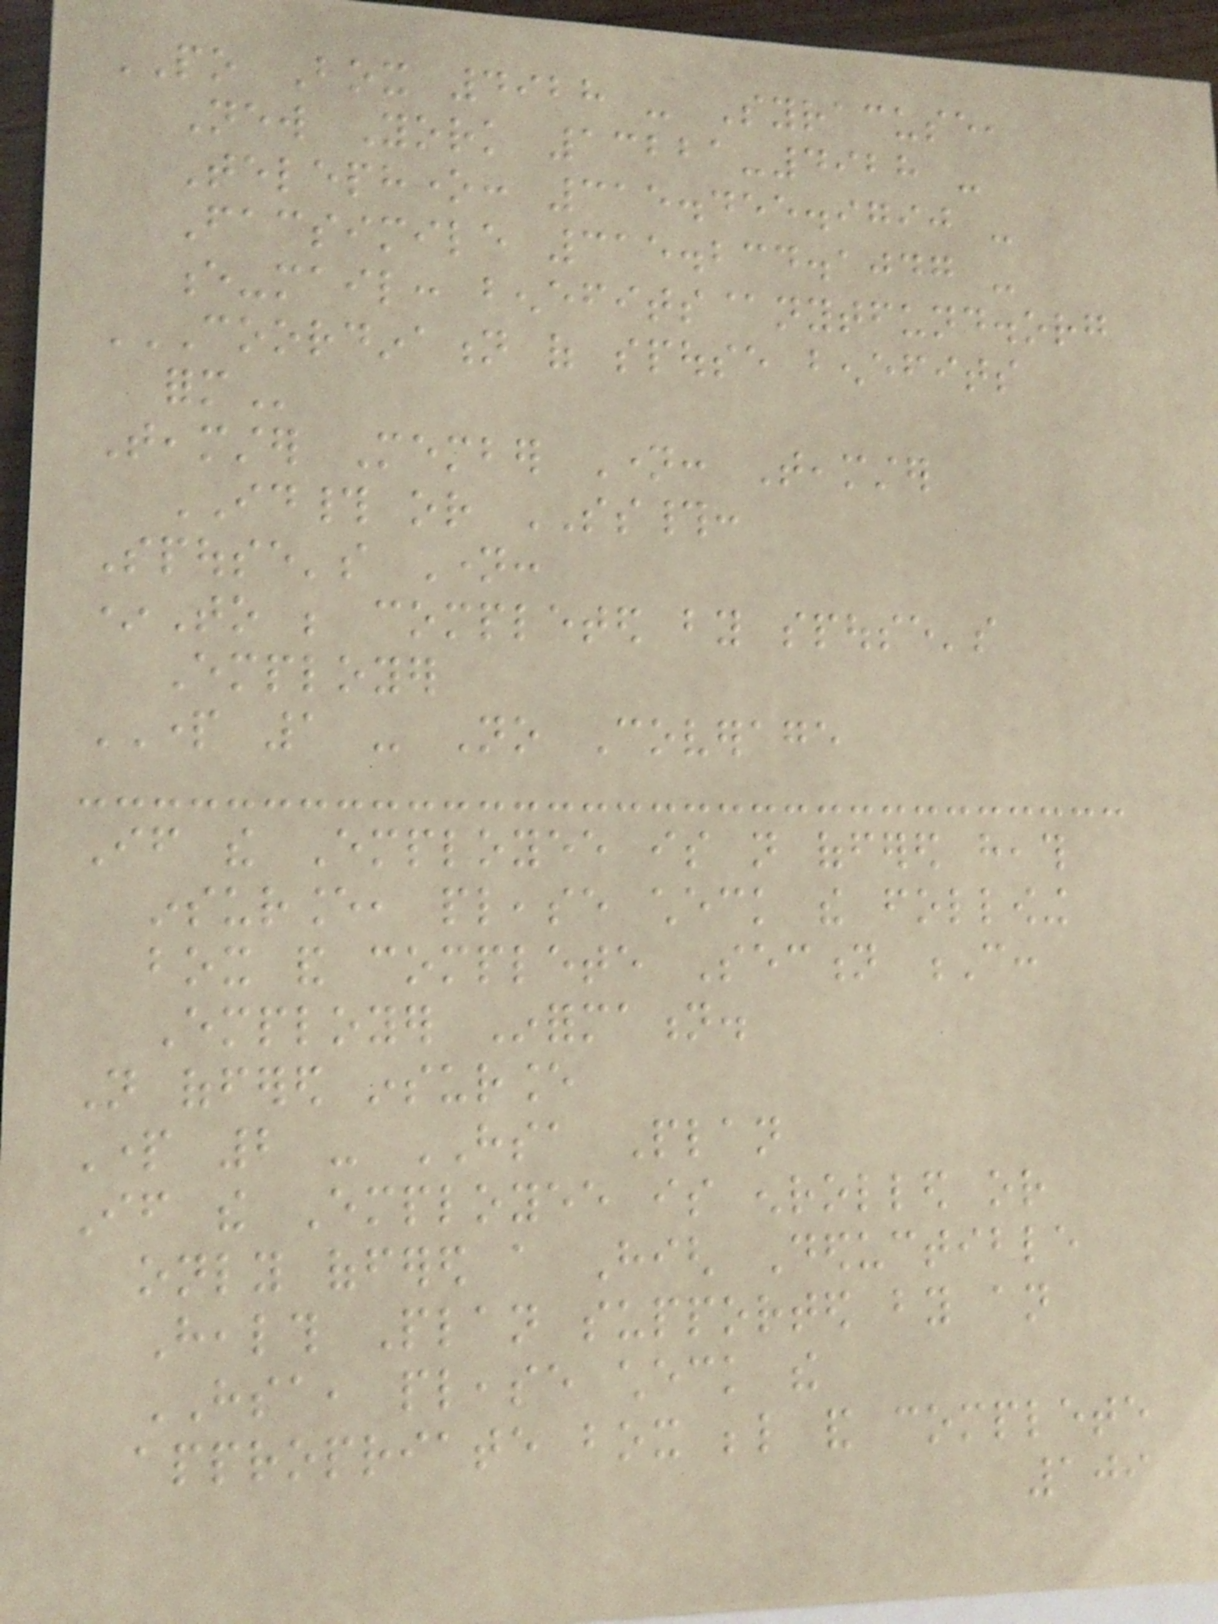PO Box 4928 - Syracuse,
New York 13221-4928 -
Telephone: 315.455.9790 -
Facsimile 315.234.1047 -
e-mail: benefits@nytfund.org
COORDINATION OF SPOUSE BENEFITS
FORM
Teamster Member Name: Teamster
ID# or SS#:
Spouse's Name:
*To be completed by spouse's
Employer
PART 1 - No Coverage
If the Employee is not offered heath
insurance, please check the following
box and complete Section C:
Employer Information.
Not offered insurance
Part 2 - HSA Plan
If the Employee is enrolled or
only offered a High Deductible
Health Plan supported by an
HSA, please check the
appropriate box below and complete
109
